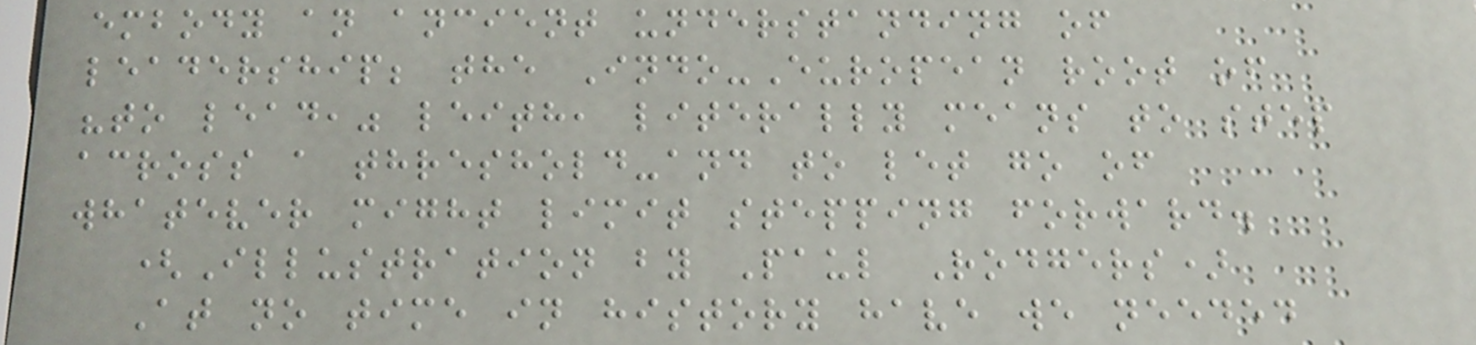embody an ancient understanding of
leadership; the Indo-European root of
"to lead," leith, literally means to step
across a threshold-and to let go of
whatever might limit stepping forward.
(Illustration by Paul Rodgers)
At no time in history have we needed
